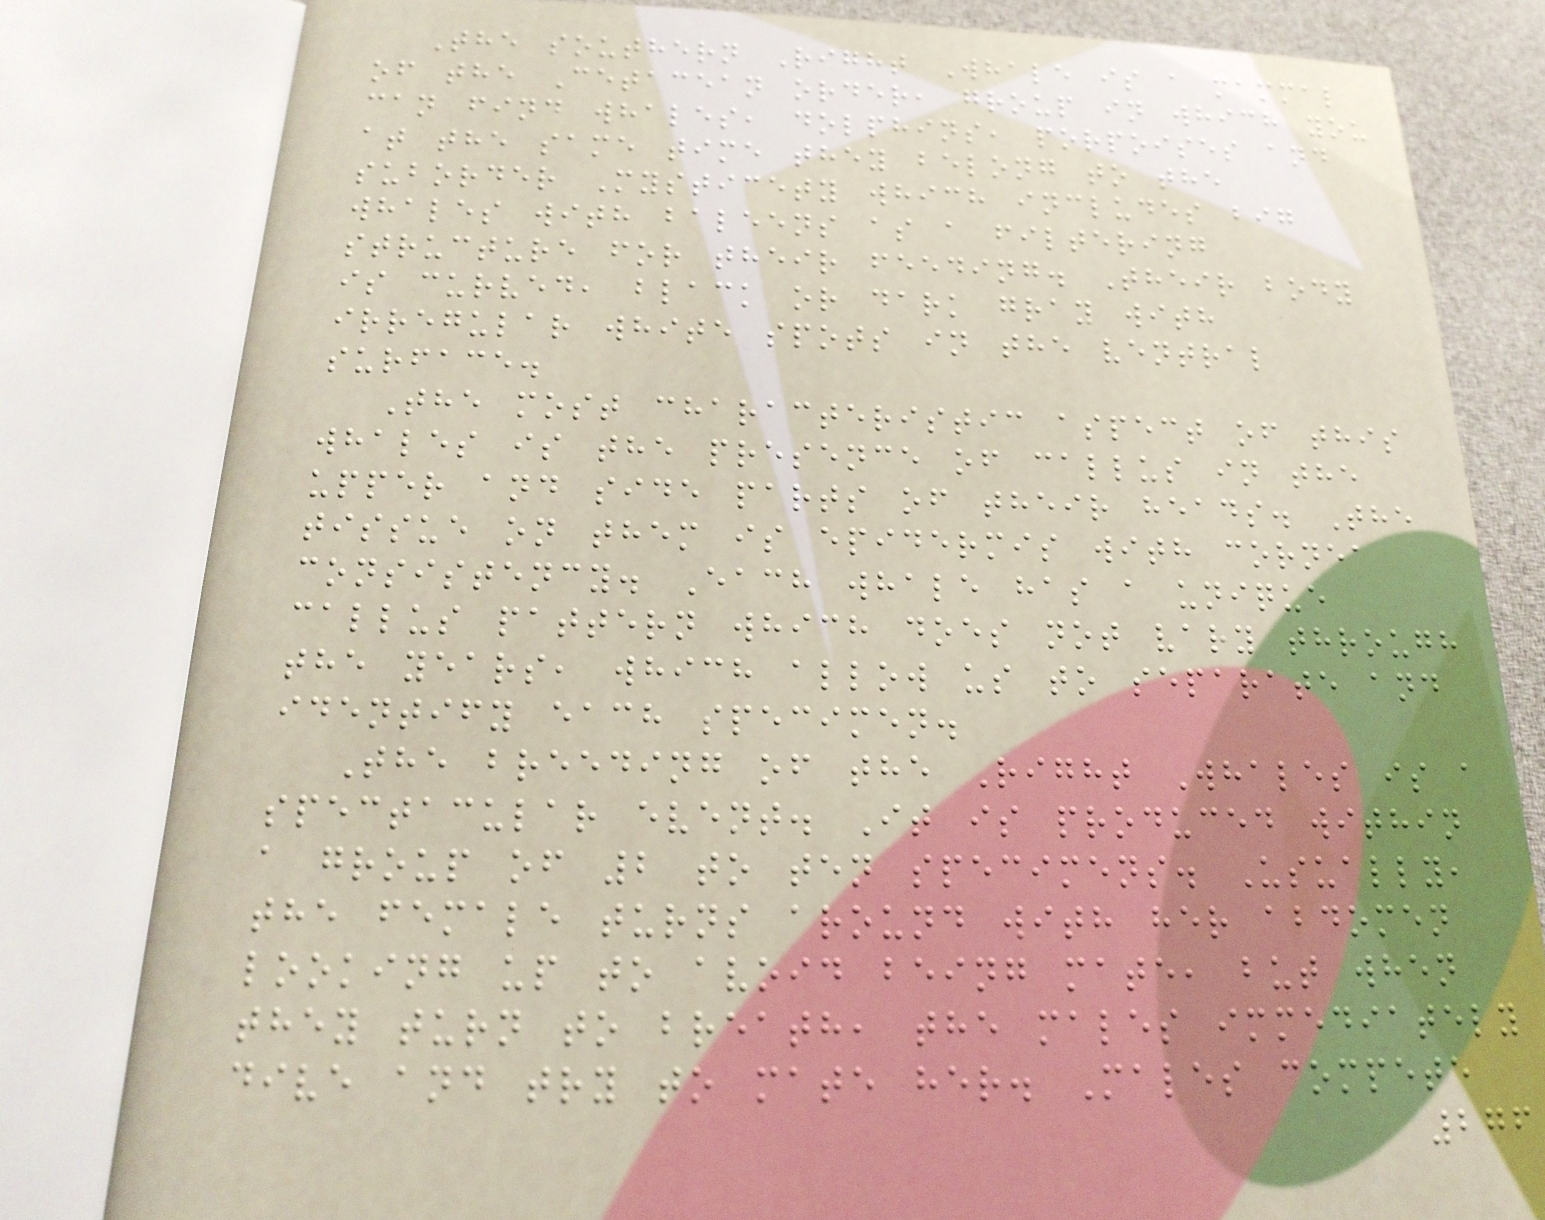The southern Right Whale is a mammal
of the Cetacean order, group in which you
can find whales, dolphins, porpoises and
at the same time they belong to the
suborder Mysticety which includes big
whales with baleens as a filtering
structure for their feeding. Their body
is curved, black or dark gray with
irregular white spots in the ventral
surface.
The most characteristic aspect of this
whales is the presence of callus in the
upper and side parts of their heads. The
tissue on them is epidermis with cornea
consistency. Each whale has a unique
callus pattern which does not vary through
the years, which allow us to separate and
identify each specimen.
The breeding of the Right Whales is a
spectacular event. It is produced within
a group of 2 to ten specimens. Usually,
the female turns around with her abdomen
looking up to avoid being mate, but when
they turn to breath, the males immediately
dive and try to mate her. Males compete
276
